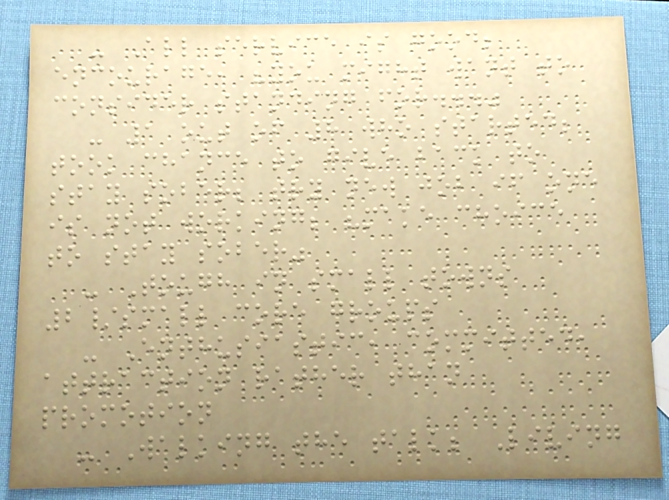- All service is good;
encourage, "you might want to
consider standing for..."
- 1 out of 8 who started;
took chance to give back to
stay sober; try new job if one
is not working; "make choice
to stay sober"
- Tough in small towns
2/small core groups
- Enthusiastic, committed,
attraction rather than
promotion
- Walking the talk; Living
